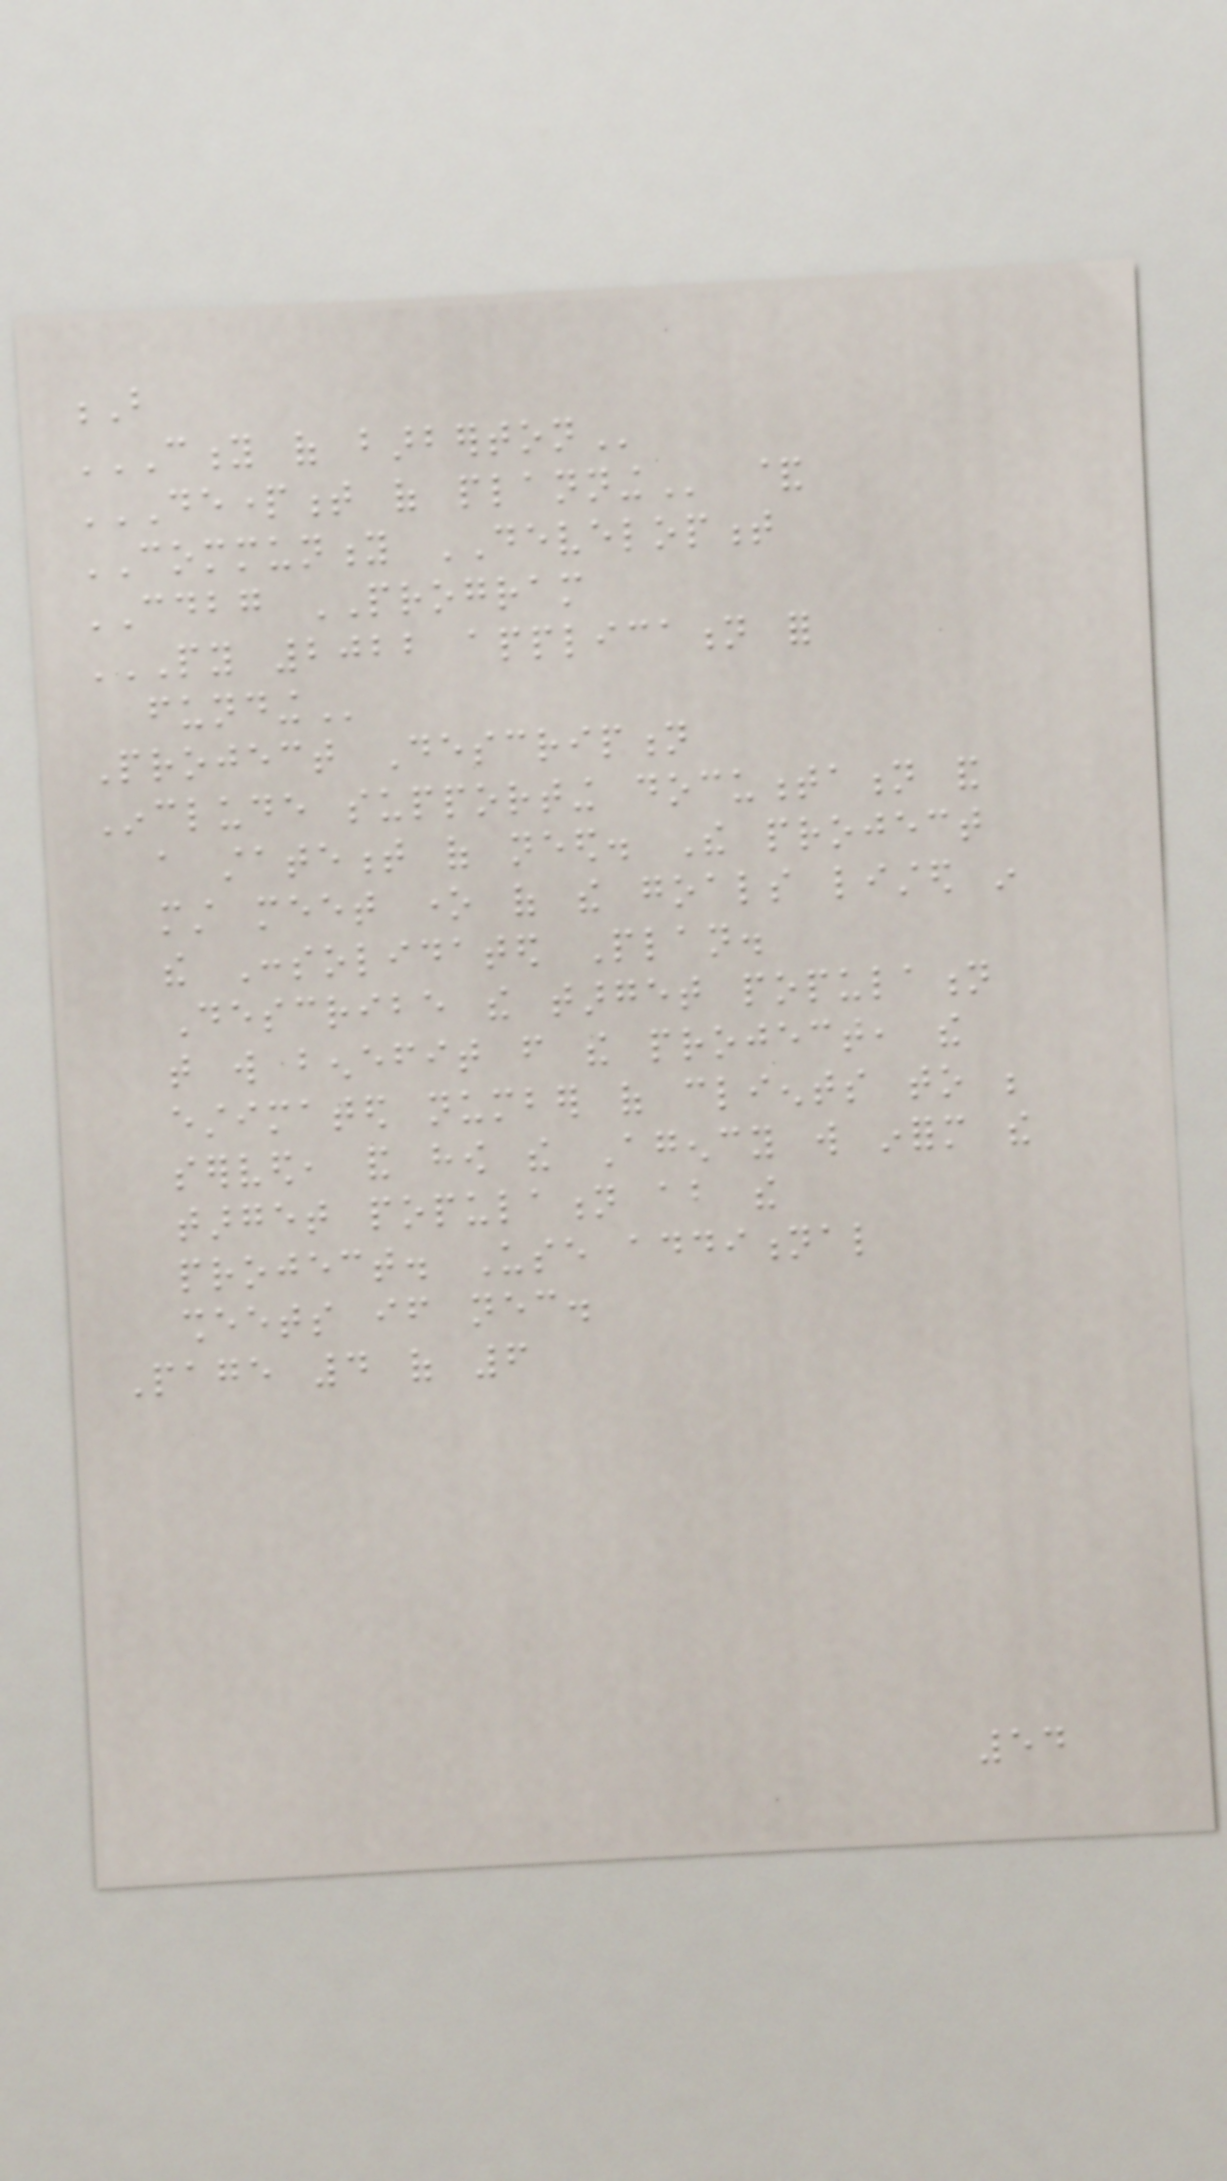B
CITY OF BARBERTON
DEPARTMENT OF PLANNING &
COMMUNITY DEVELOPMENT
CDBG PROGRAM
PY 2022 APPLICATION FOR
FUNDING
Project Description
Include supporting documentation and
a statement of need. The project
must meet one of the goals listed in
the Consolidated Plan.
Describe the target population
that will benefit from the project, the
estimated number of clients to be
served, and how the Agency will inform the
target population about the
project. Use additional
sheets if necessary.
Page 4 of 6
54
